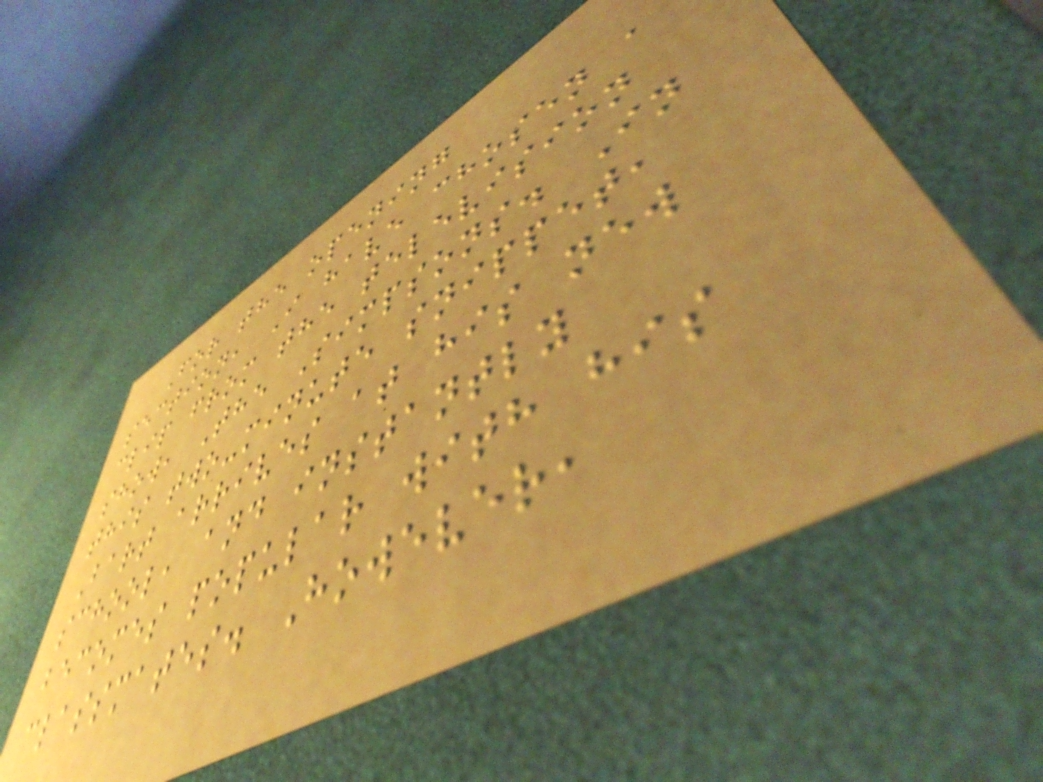For the opening
section, I have chosen a
clip from the television
show, The Simpsons. In
this two-minute snippet,
Bart arrives at his new
school, and instantly
becomes popular with his
classmates. However,
